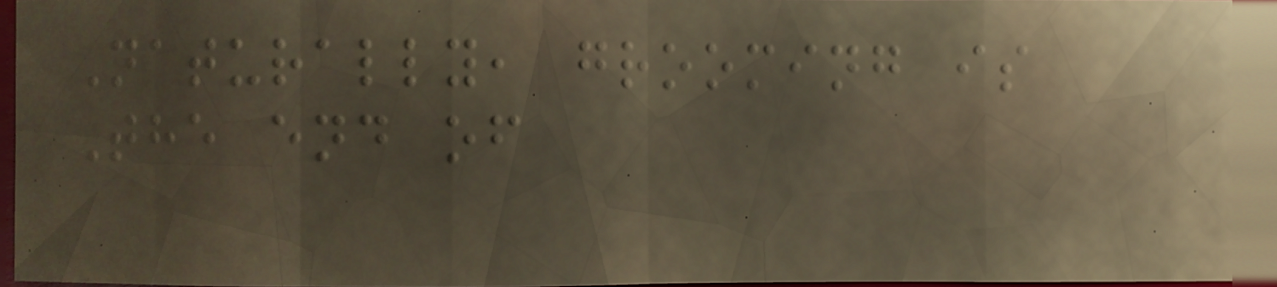Naturally, grooming is
The end of
